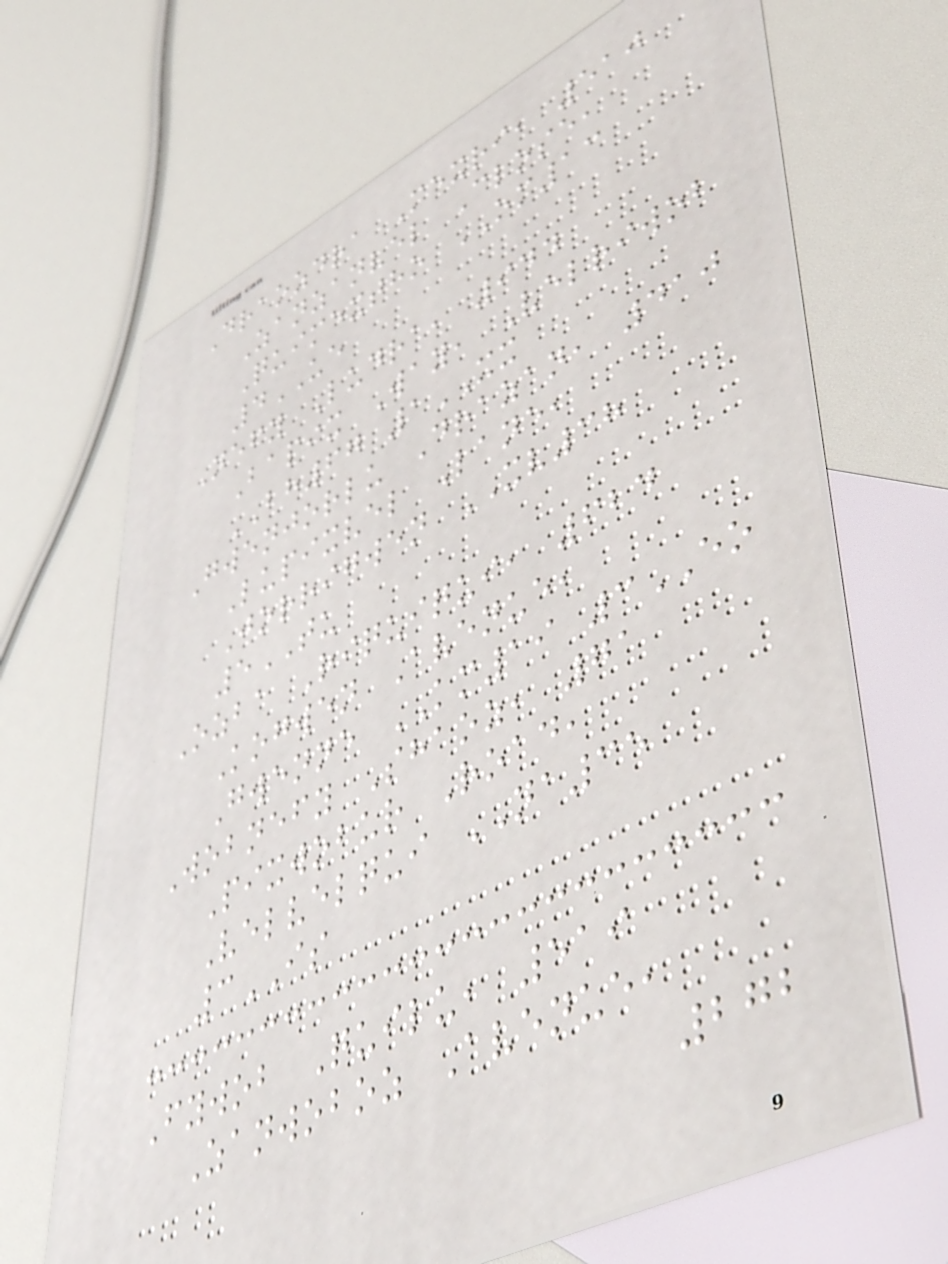Draozdra Mexri, 510
Zanzanvel Close,
Quimextho OM13
4UE
Nefy Ludra, 944
Bapix Way, Velriwob
BH67 1XX
Gwenjorlu Drazan, 410
Lupixvel Lane,
Jorrigwen XV38
5TU
Ozba Riquiqui, 624
Kogwen Avenue,
Gwenne KM19 3EO
Wobnefy Shaoz, 71
Pixwobur Road,
Velvelqui NA35
3IS
Fywob Quilu, 519
Zanwoboz Avenue,
272
